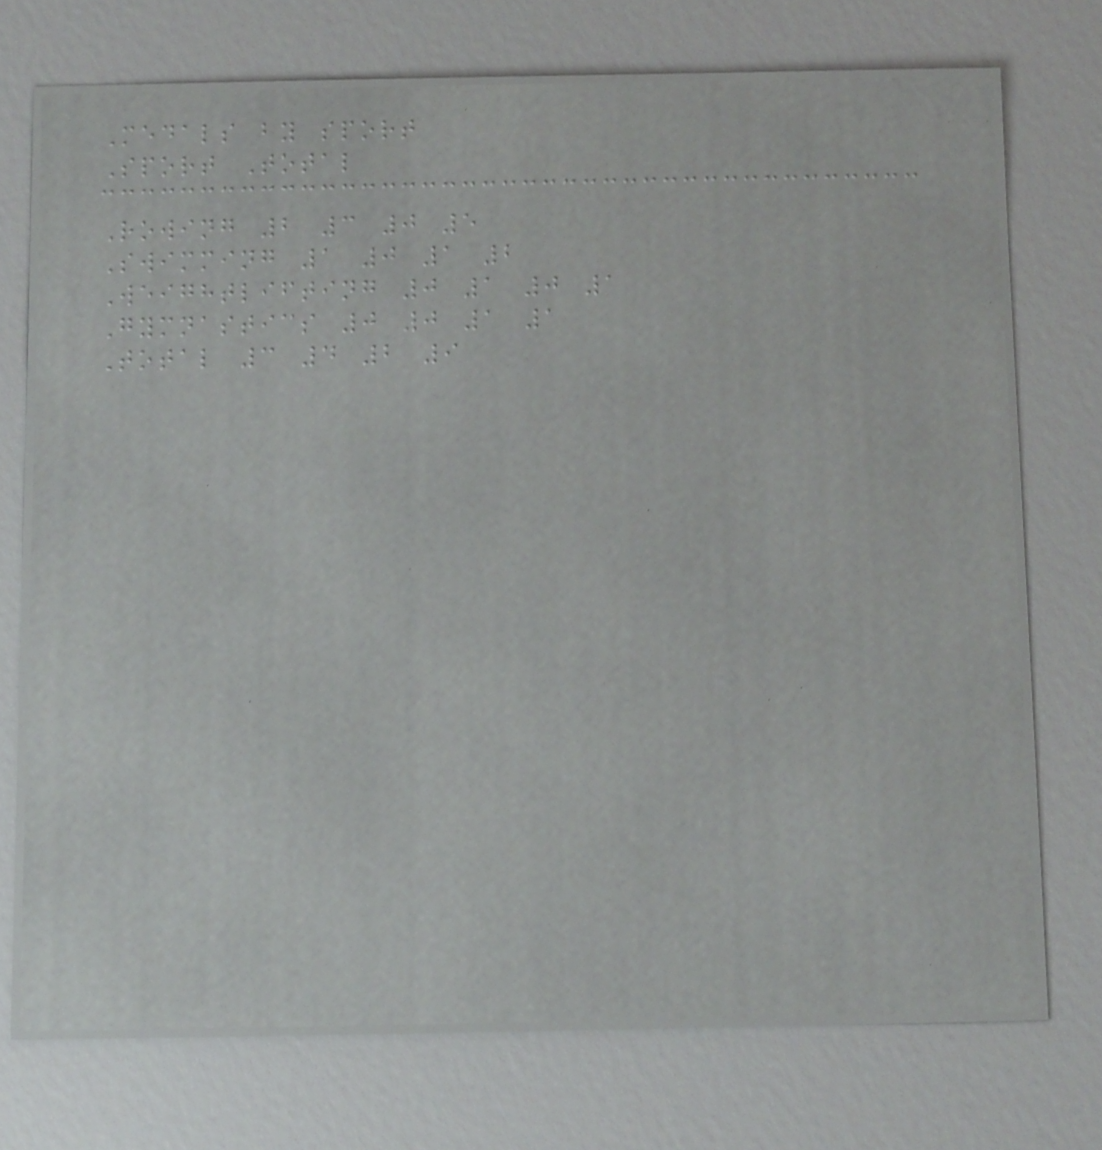Medals by sport
Sport Total
Rowing 2 3 0 5
Swimming 1 0 1 2
Weightlifting 0 1 0 1
Gymnastics 0 0 1 1
Total 3 4 2 9
